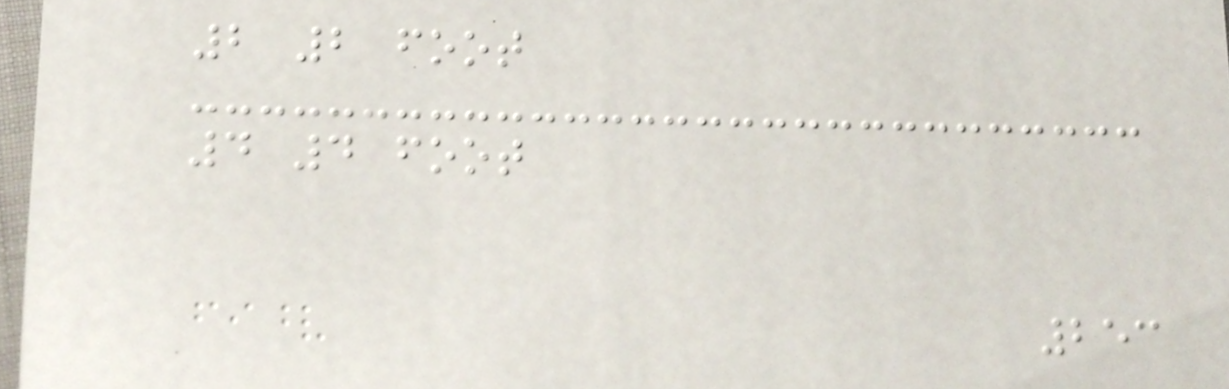2 2 foot
4 4 foot
253
